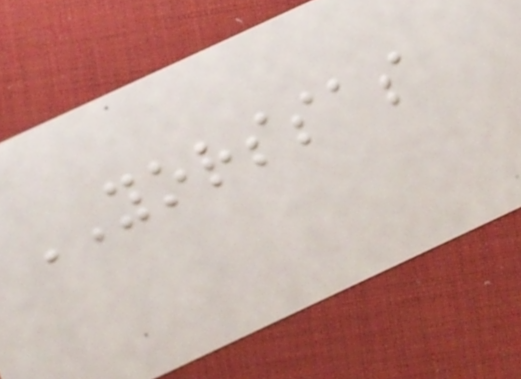YORSSAS
